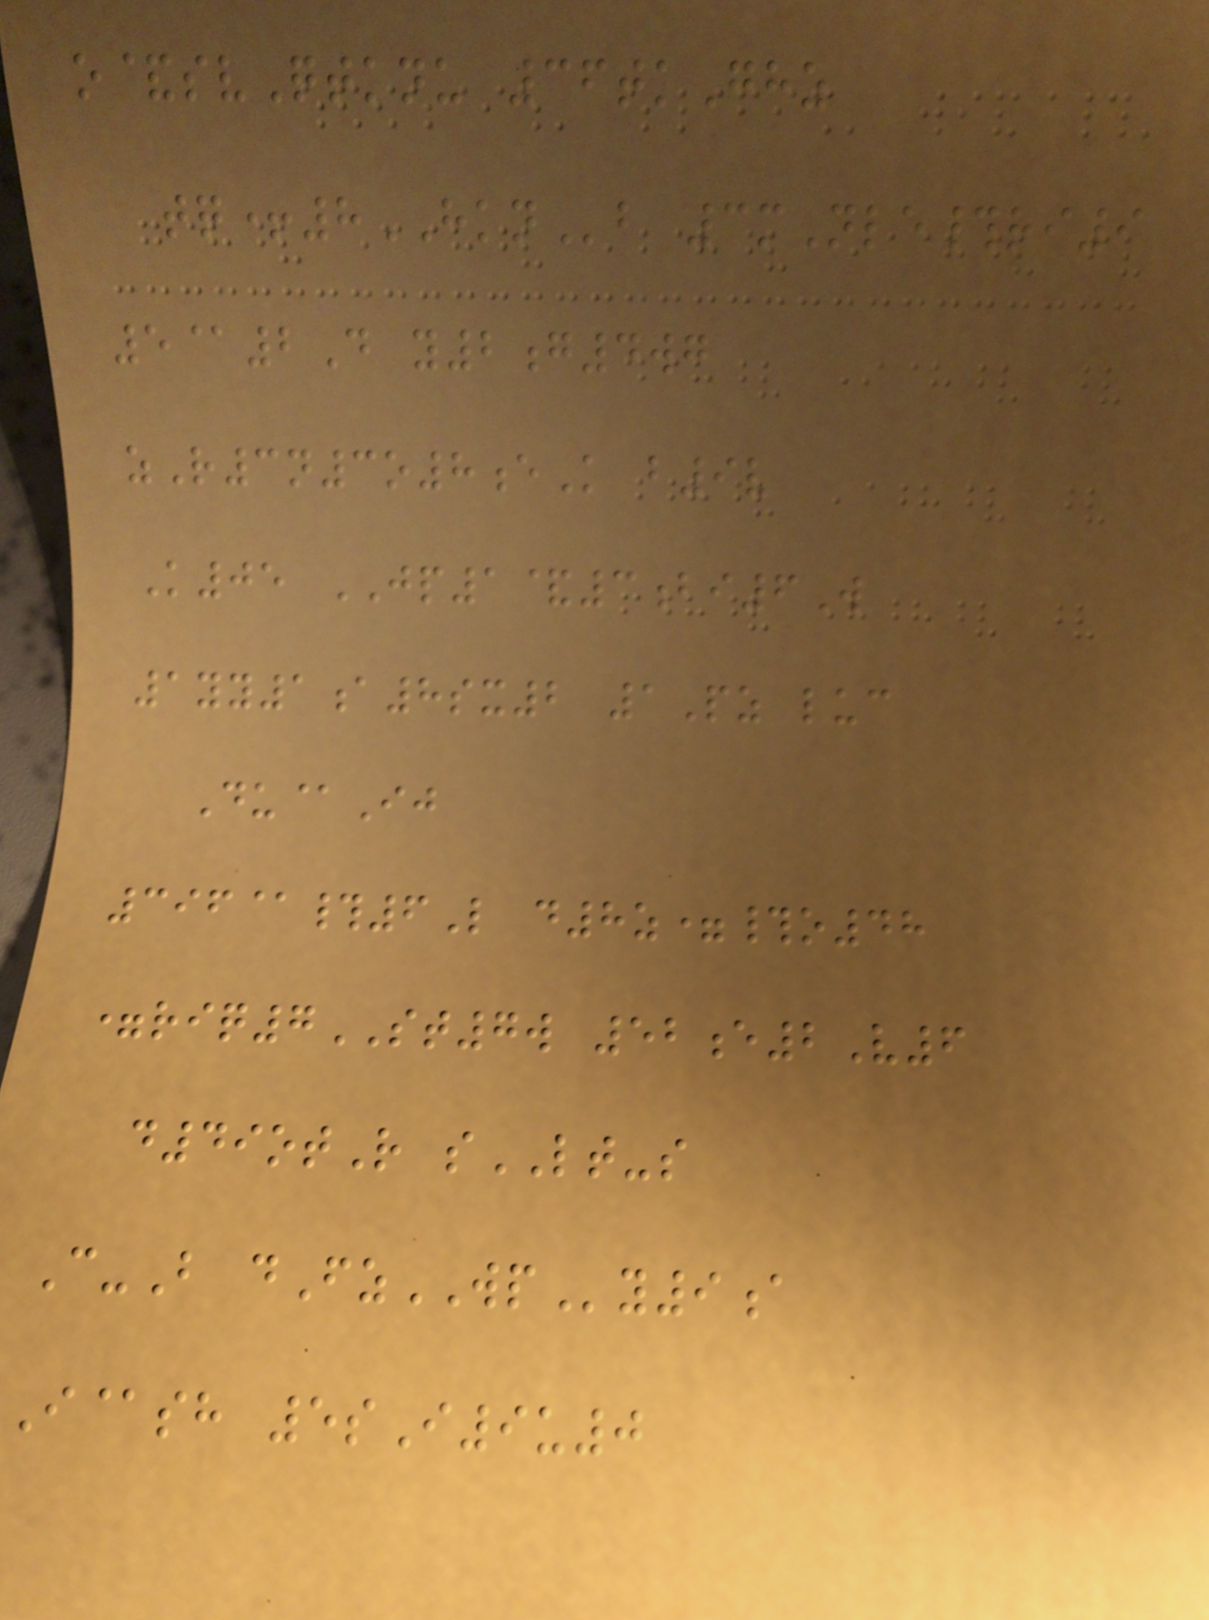o&svQtknu 36tkGhz
tq+8HKNb 3mNle#ri9
5@2D y2g4wg
zR3n3o8eK b9v
K05 JP1&3bi6W
1yy1a8sx2 1Pz luc
Du@Ij
396@#6L d8z=#o48
=riq7ST7w 52e2V6
d49otR sLT-s
C-B dFzWPy9a
I@sh 5sI9u0
